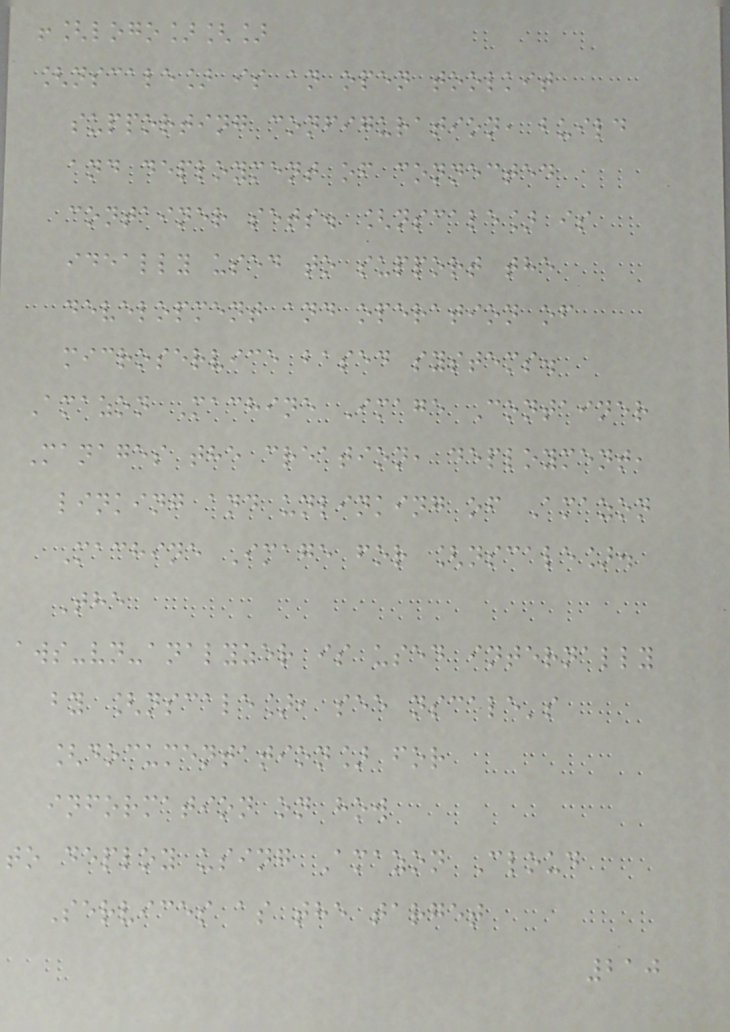![logo][]
[nscale] is an open toolkit
supporting configuration, build
and deployment of connected
container sets. [nscale] is
ideally used to support the
development and operation of
microservice based systems.
Amazon Machine Image Container
Manages the creation, deployment,
linking and unlinking of Amazon
Machine Image for [nscale].
The
aws-vn-analyzer is used internally
by [nscale], see nscale's
[documentation] for
information on how
to deploy using Amazon Cloud
Services as the target
210
